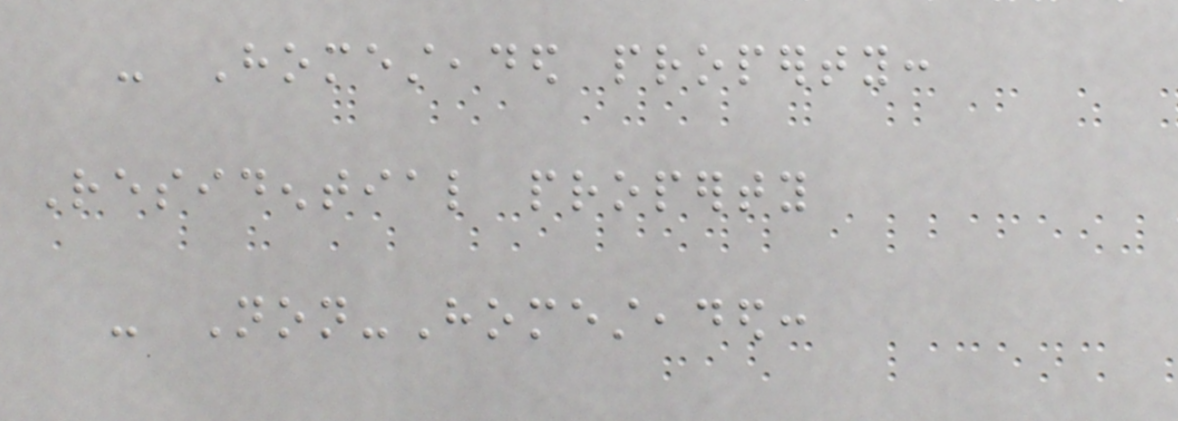- Homesteaded property:
Residential property
- Non-Homesteaded:
